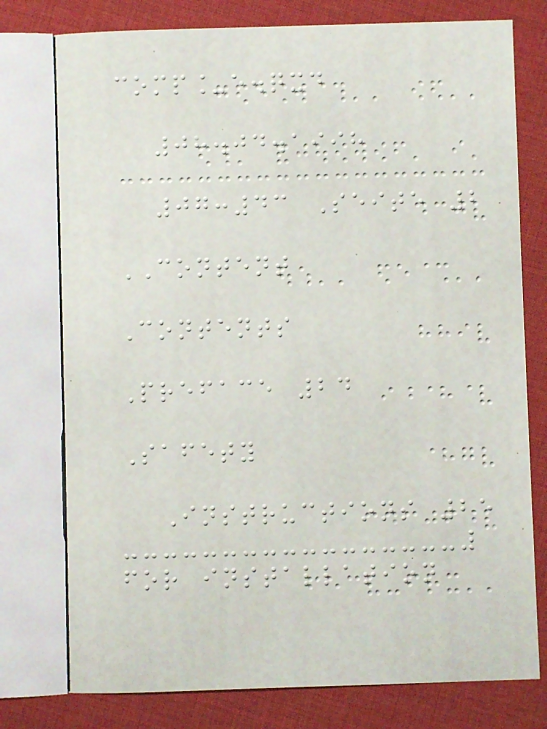comp_e.qxd
08.04.1998
07:43 Seite 2
CONTENT
Contents
Preface 24
Safety
Instructions 25
for installation
